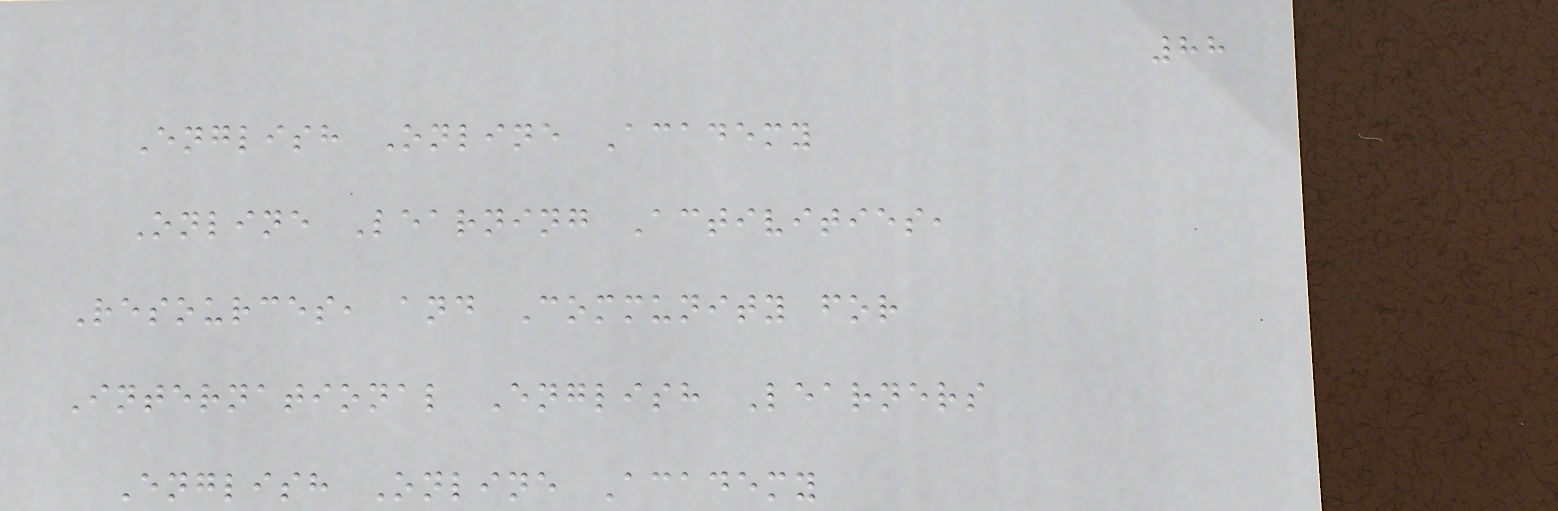88
English Online Academy
Online Learning Activities,
Resources, and Community for
International English Learners
English Online Academy
